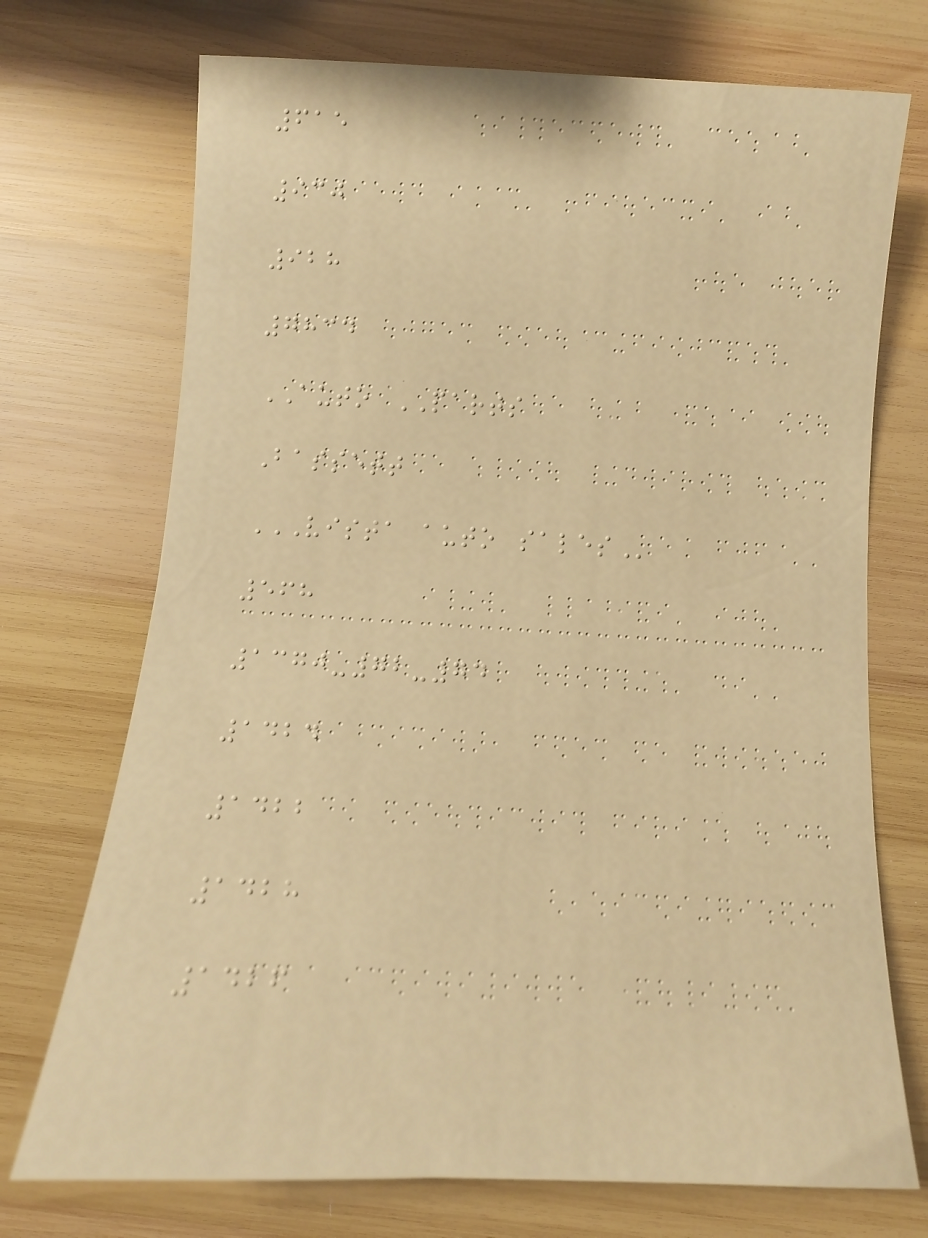615
930
928
7834
AUTO PARTS
Bassett
VISTA AUTO SALES
568
1370-72-74
1424
1422
1428
1426
